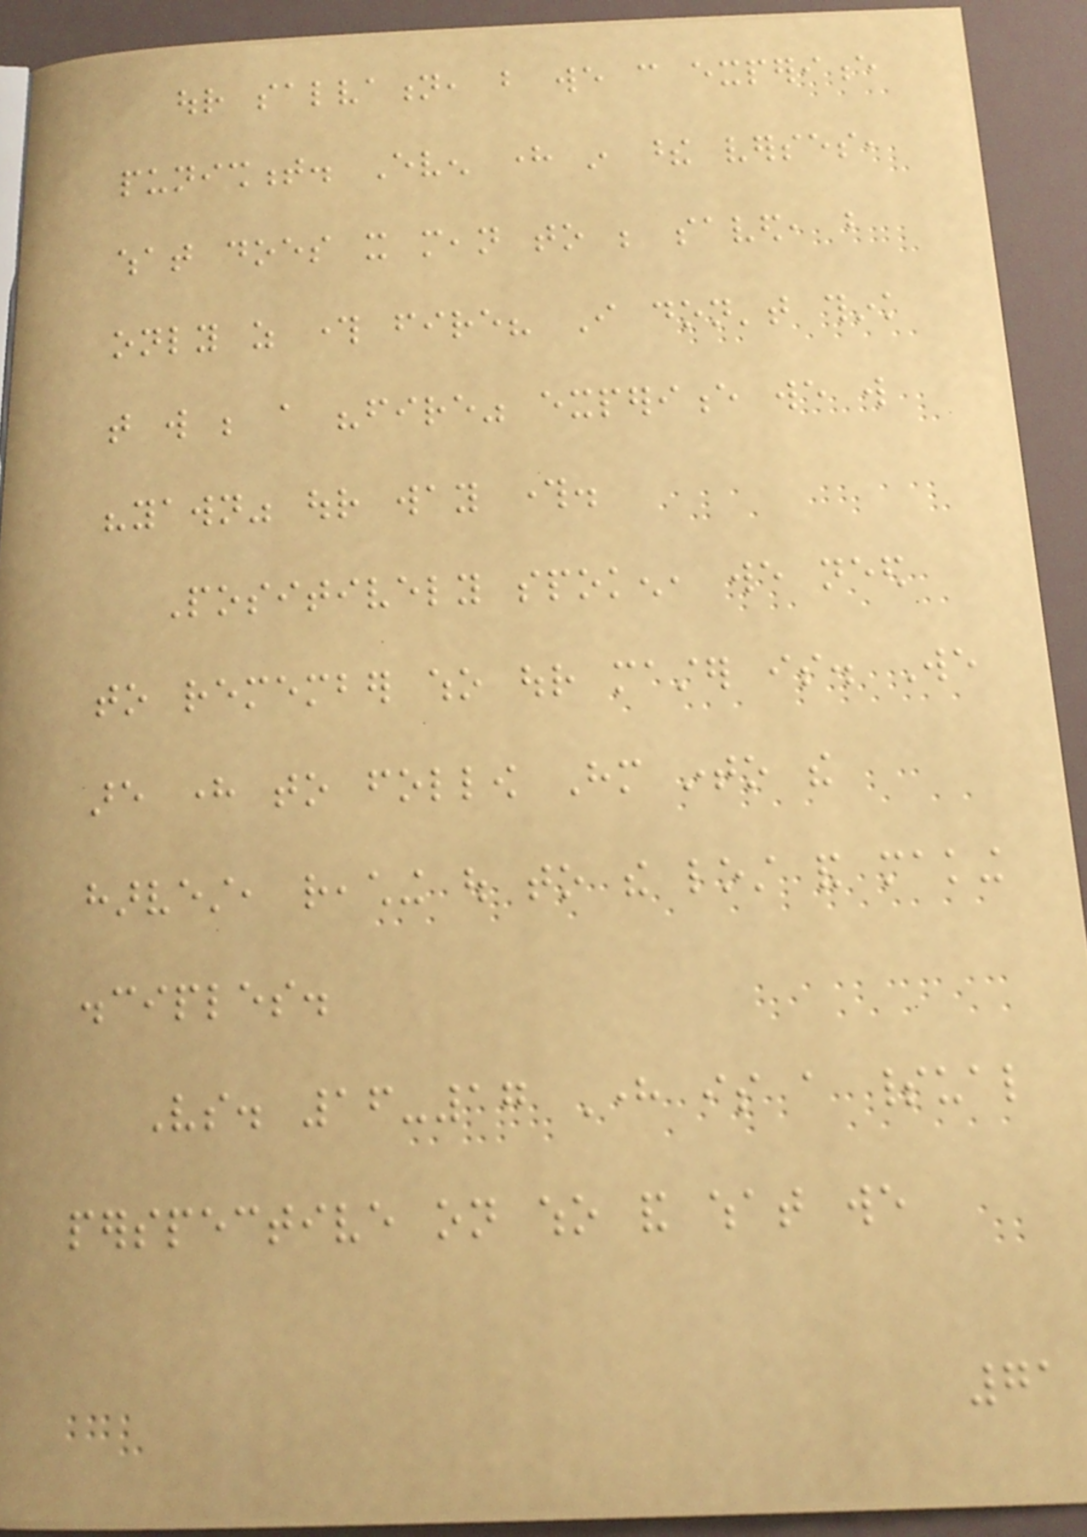our salvation, but we can experience
punishment. Even here in these verses,
what does it mean to be saved, but
only as through fire? I don't think
that will be a "fire" experience we will
"yawn" our way through.
Positively spoken, we need
to remember who our master is. We
are here to follow Him into the
harvest, reaching out to the lost and making
disciples.
Vs. 16-17 Here is a spiritual
perspective on who and what we
71
